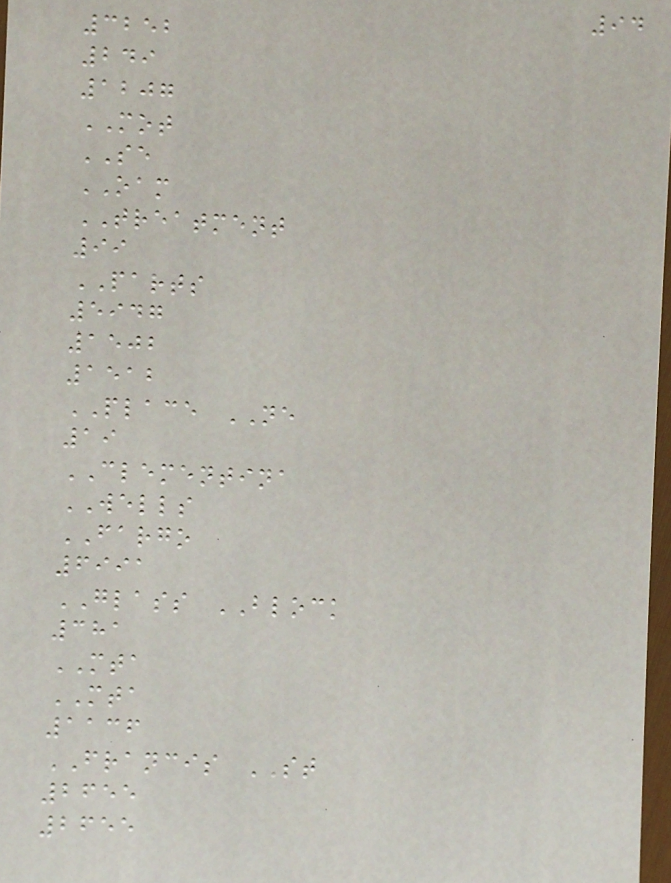94
3252
249
1207
MOT
SE
OAM
TREATMENT
99
PARTS
5947
1502
1512
PLACE NE
19
CLEMENTINA
WELLS
FARGO
6991
GLASS BLOCK
381
MTA
MTA
1136
FRANCIS ST
2655
2655
